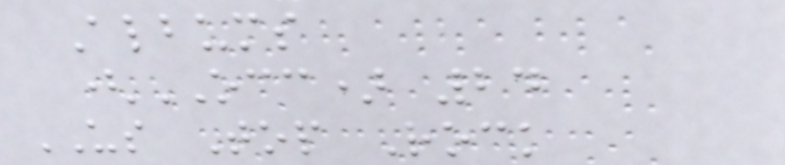Albums
(OCC) 24
US Top Rock
